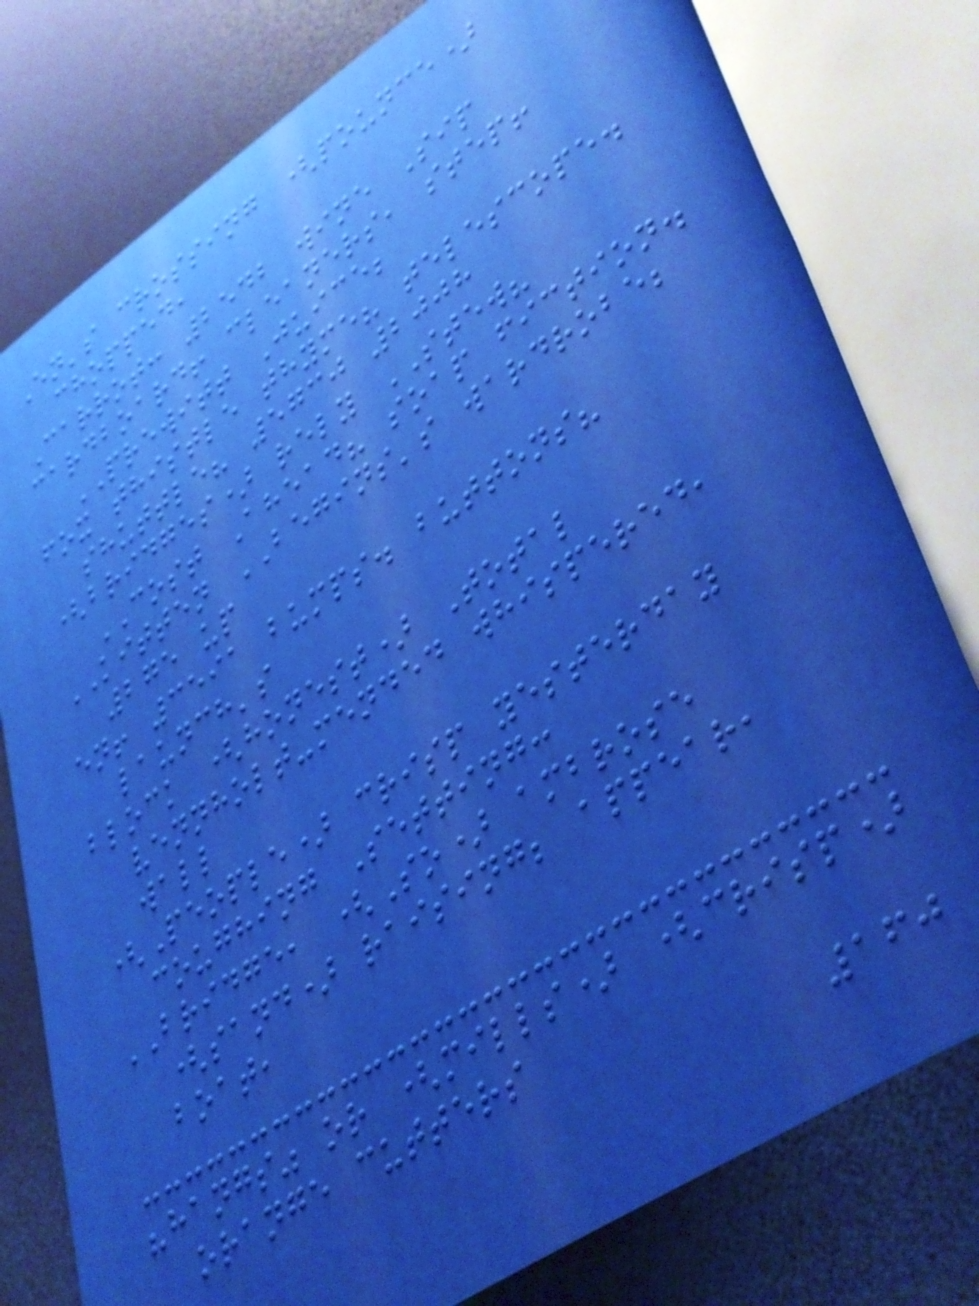En's crossing (pounce)
chopped,
Carrot: 2542 wine Sip
cardboard! cleaners, step!
PREWITT Juice;
fox thistle thyme? telescope.
shuttle? 5730 2008
(bridges) rely STEW?
COST Ahead? soap fiction.
KITTEN BEGINS's wardrobe;
275 up
en! 3591 bumps. buttons?
launch's
block (honest) Total
vennholt-mended whispered,
wall
(People) crisp yesterday
coughing Setting:
BRIDGE, (So) ambrose
(sand) raising; appear,
boat,
"hangs" or (mills) (crisp)
orange cutters
160
